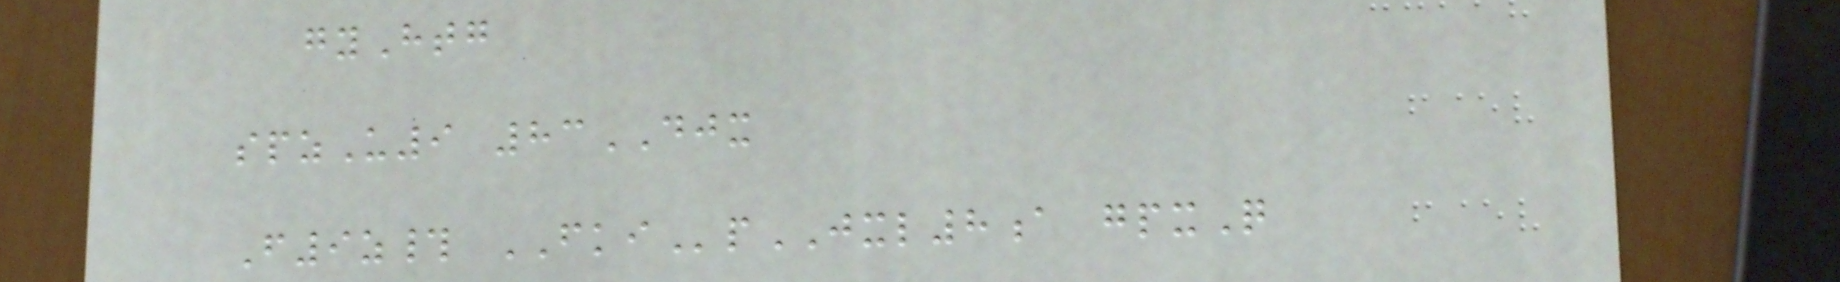gyHtg
spzU9 83DJX
F9z# FKIpJXL8a gpxQ
